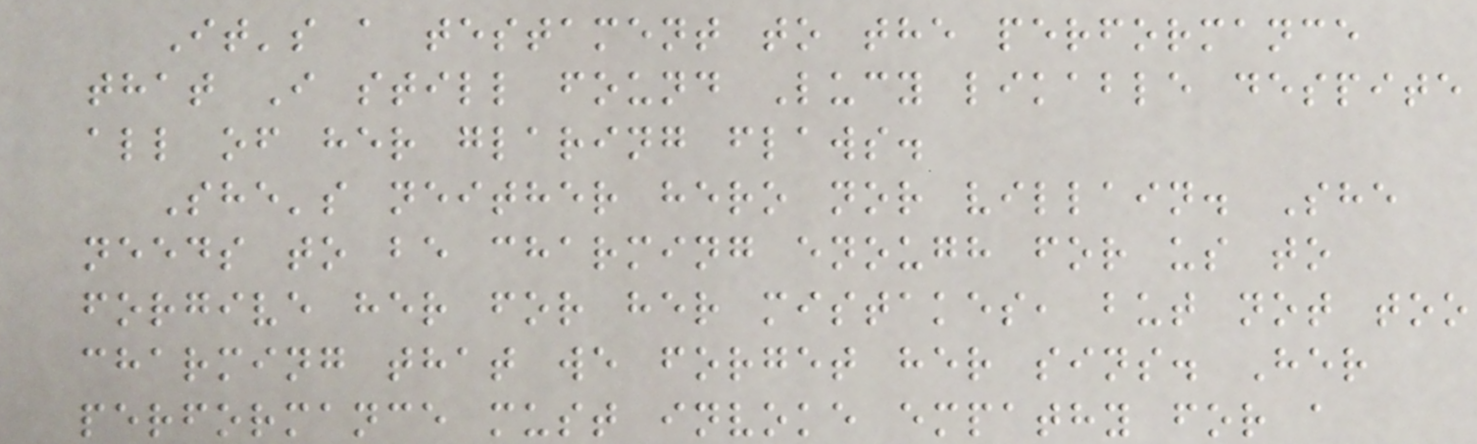It's a testament to the performance
that I still found Lucy likable despite
all of her glaring flaws.
She's neither hero nor villain. She
needs to be charming enough for us to
forgive her for her mistakes, but not too
charming that we forget her sins. Her
performance must invoke empathy for a
